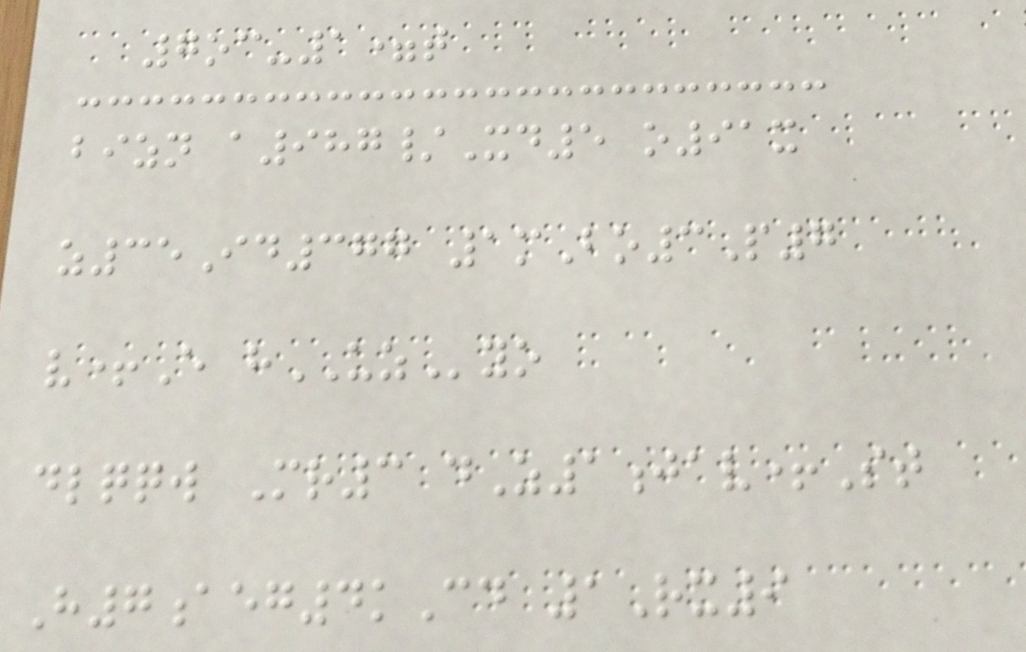7oc-1=t
bizn a987/Xd5 o91x
z35Id377 1mBo3P7
v+E hUZyo
dlqqw Mr3 dZ1jav+St
H7aeg4kCd 1Rx9
